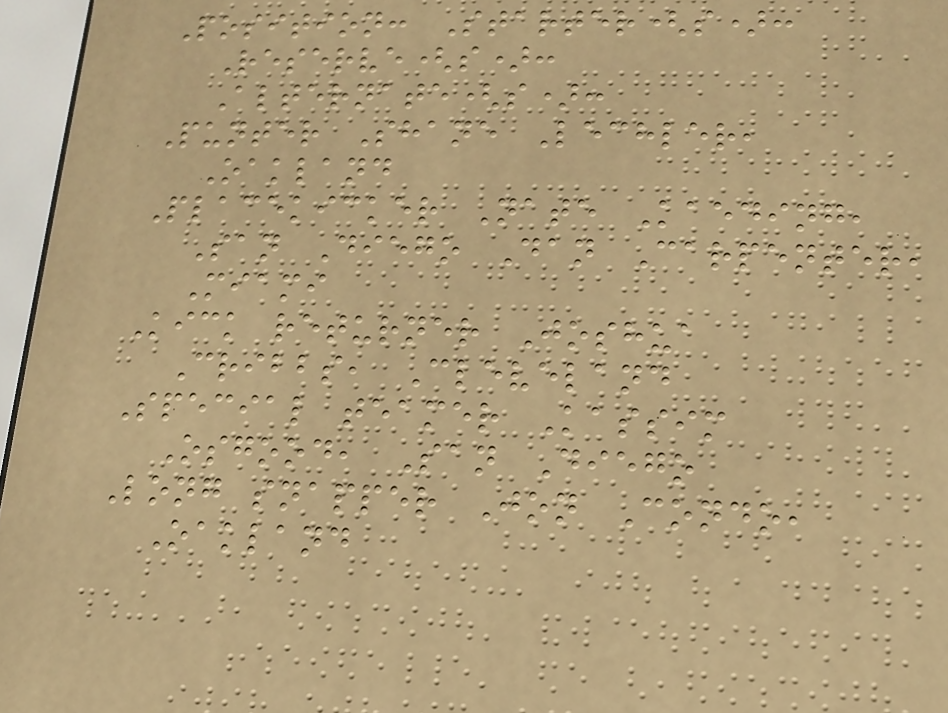Position: Starter(s):
Reserve(s):
Alternate(s):
Punter Shane Lechler,
Oakland
Placekicker Nate Kaeding,
San Diego Dan Carpenter,
Miami
Kick returner Joshua
Cribbs, Cleveland
Special teamer Kassim
Osgood, San Diego
Long snapper Jon Condo,
Oakland
